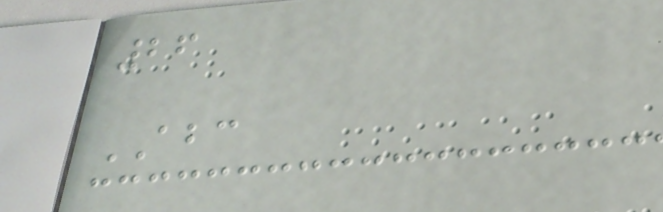26
ABC
